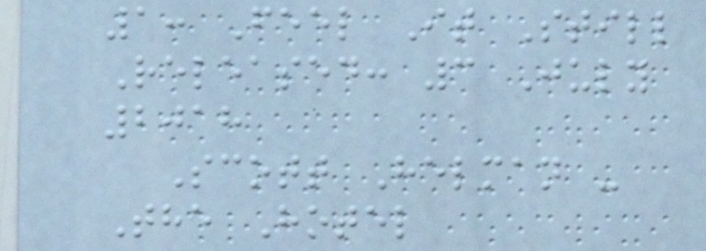1: Feel It Still
Released: 3 July
2018
Scott Helman -
The Hotel
